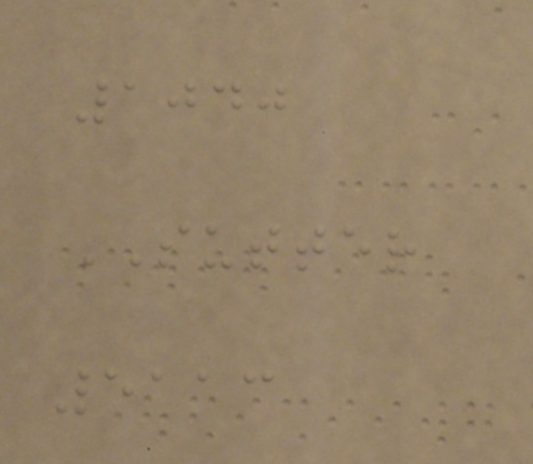1040
SUTTER
5113
